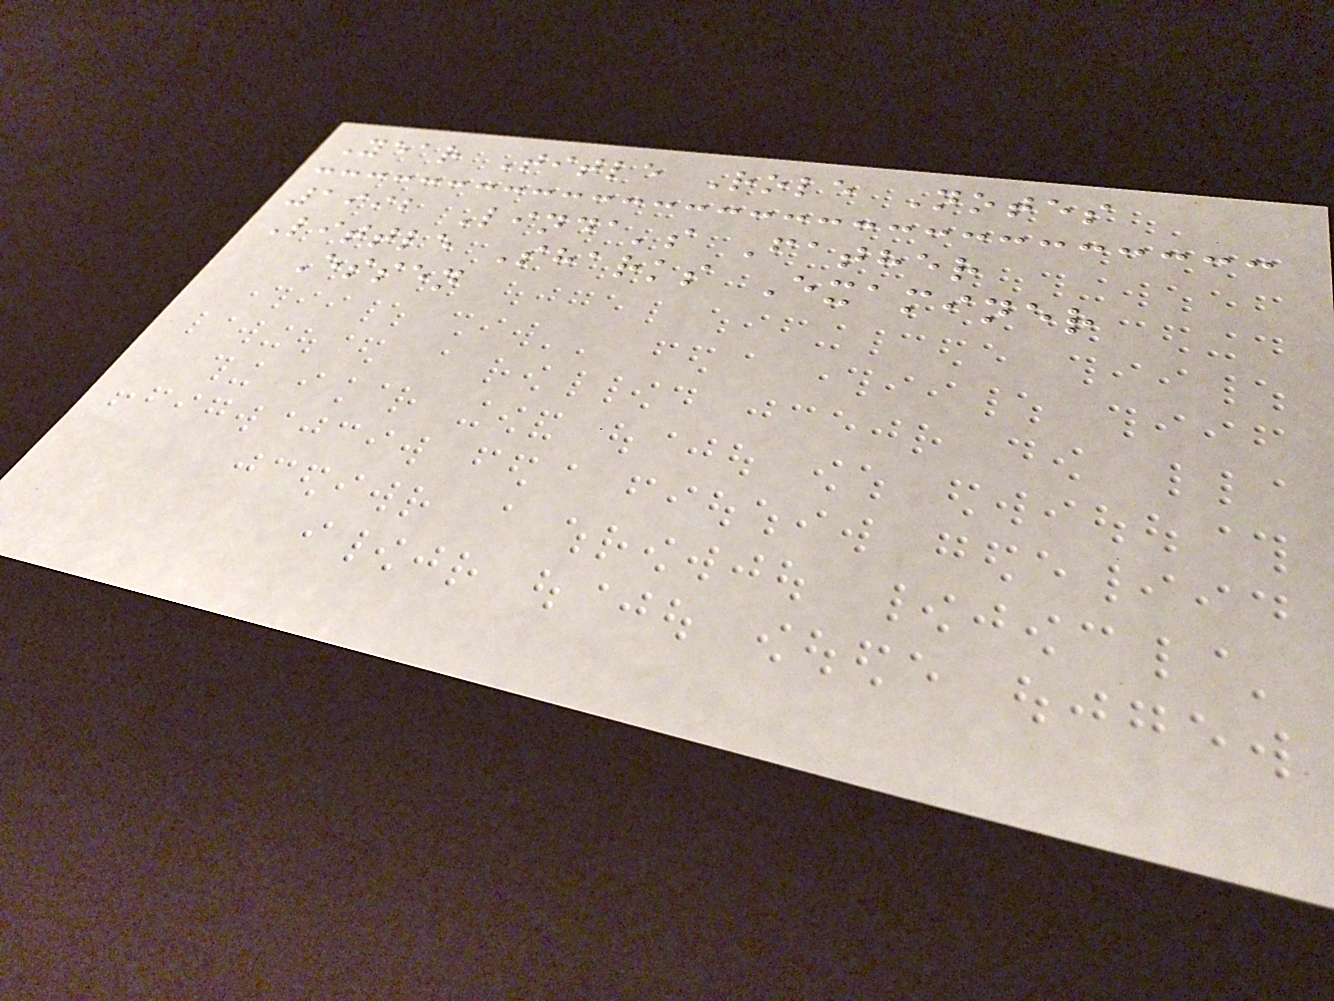Year Title Role Notes
1992 Linda's Father
Little Sharks Examiner
Essen
